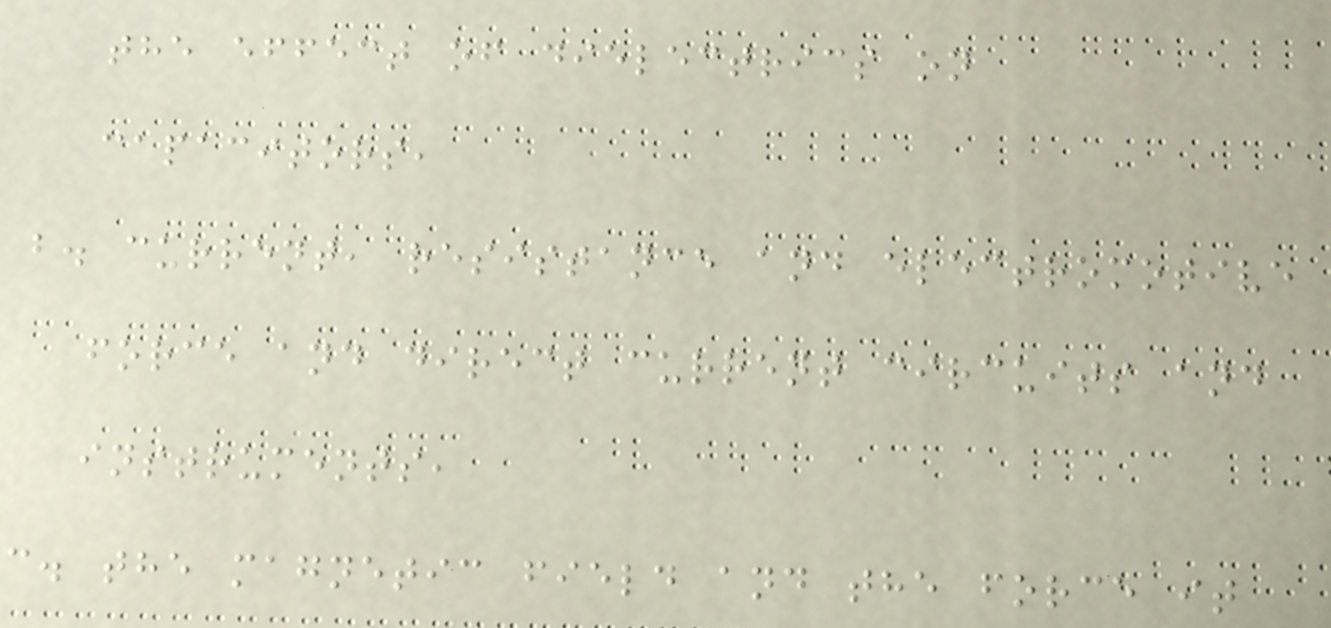the effect of dielectrics on
capacitors,
b. current, resistance and electromotive
force and direct current circuits and
instruments,
c. the magnetic field and the force it
